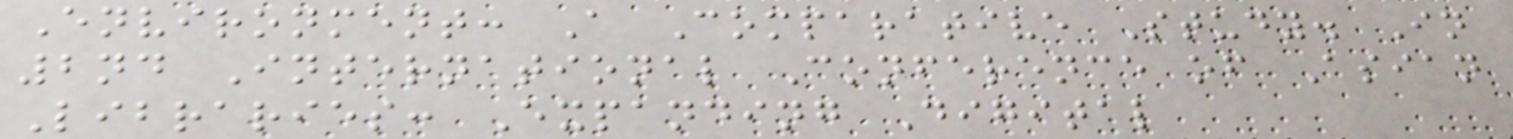Environment: A Comparative Study. In
2nd International Conference of Asian
Libraries: Expanding Digital
